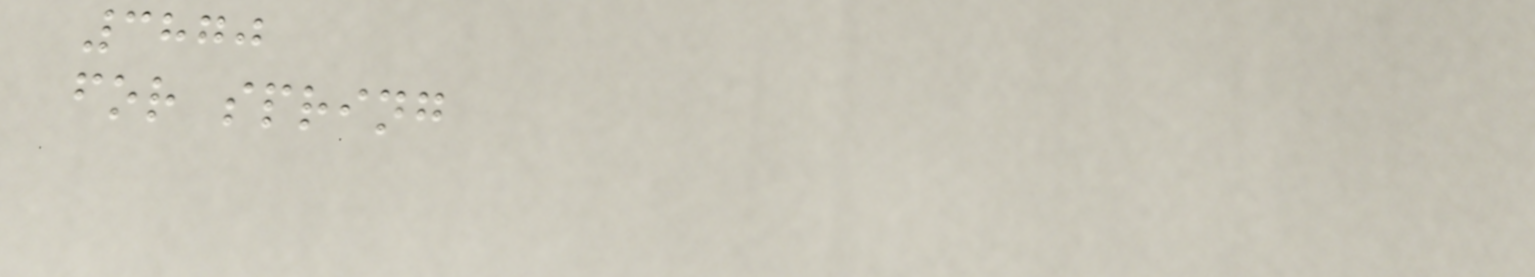3870
for spring
